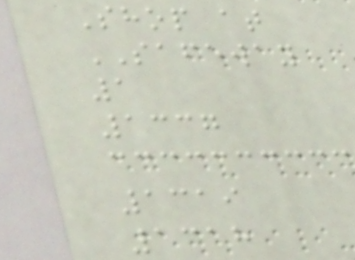Shop at
SAFEWAY
1
1337
1319
1318
